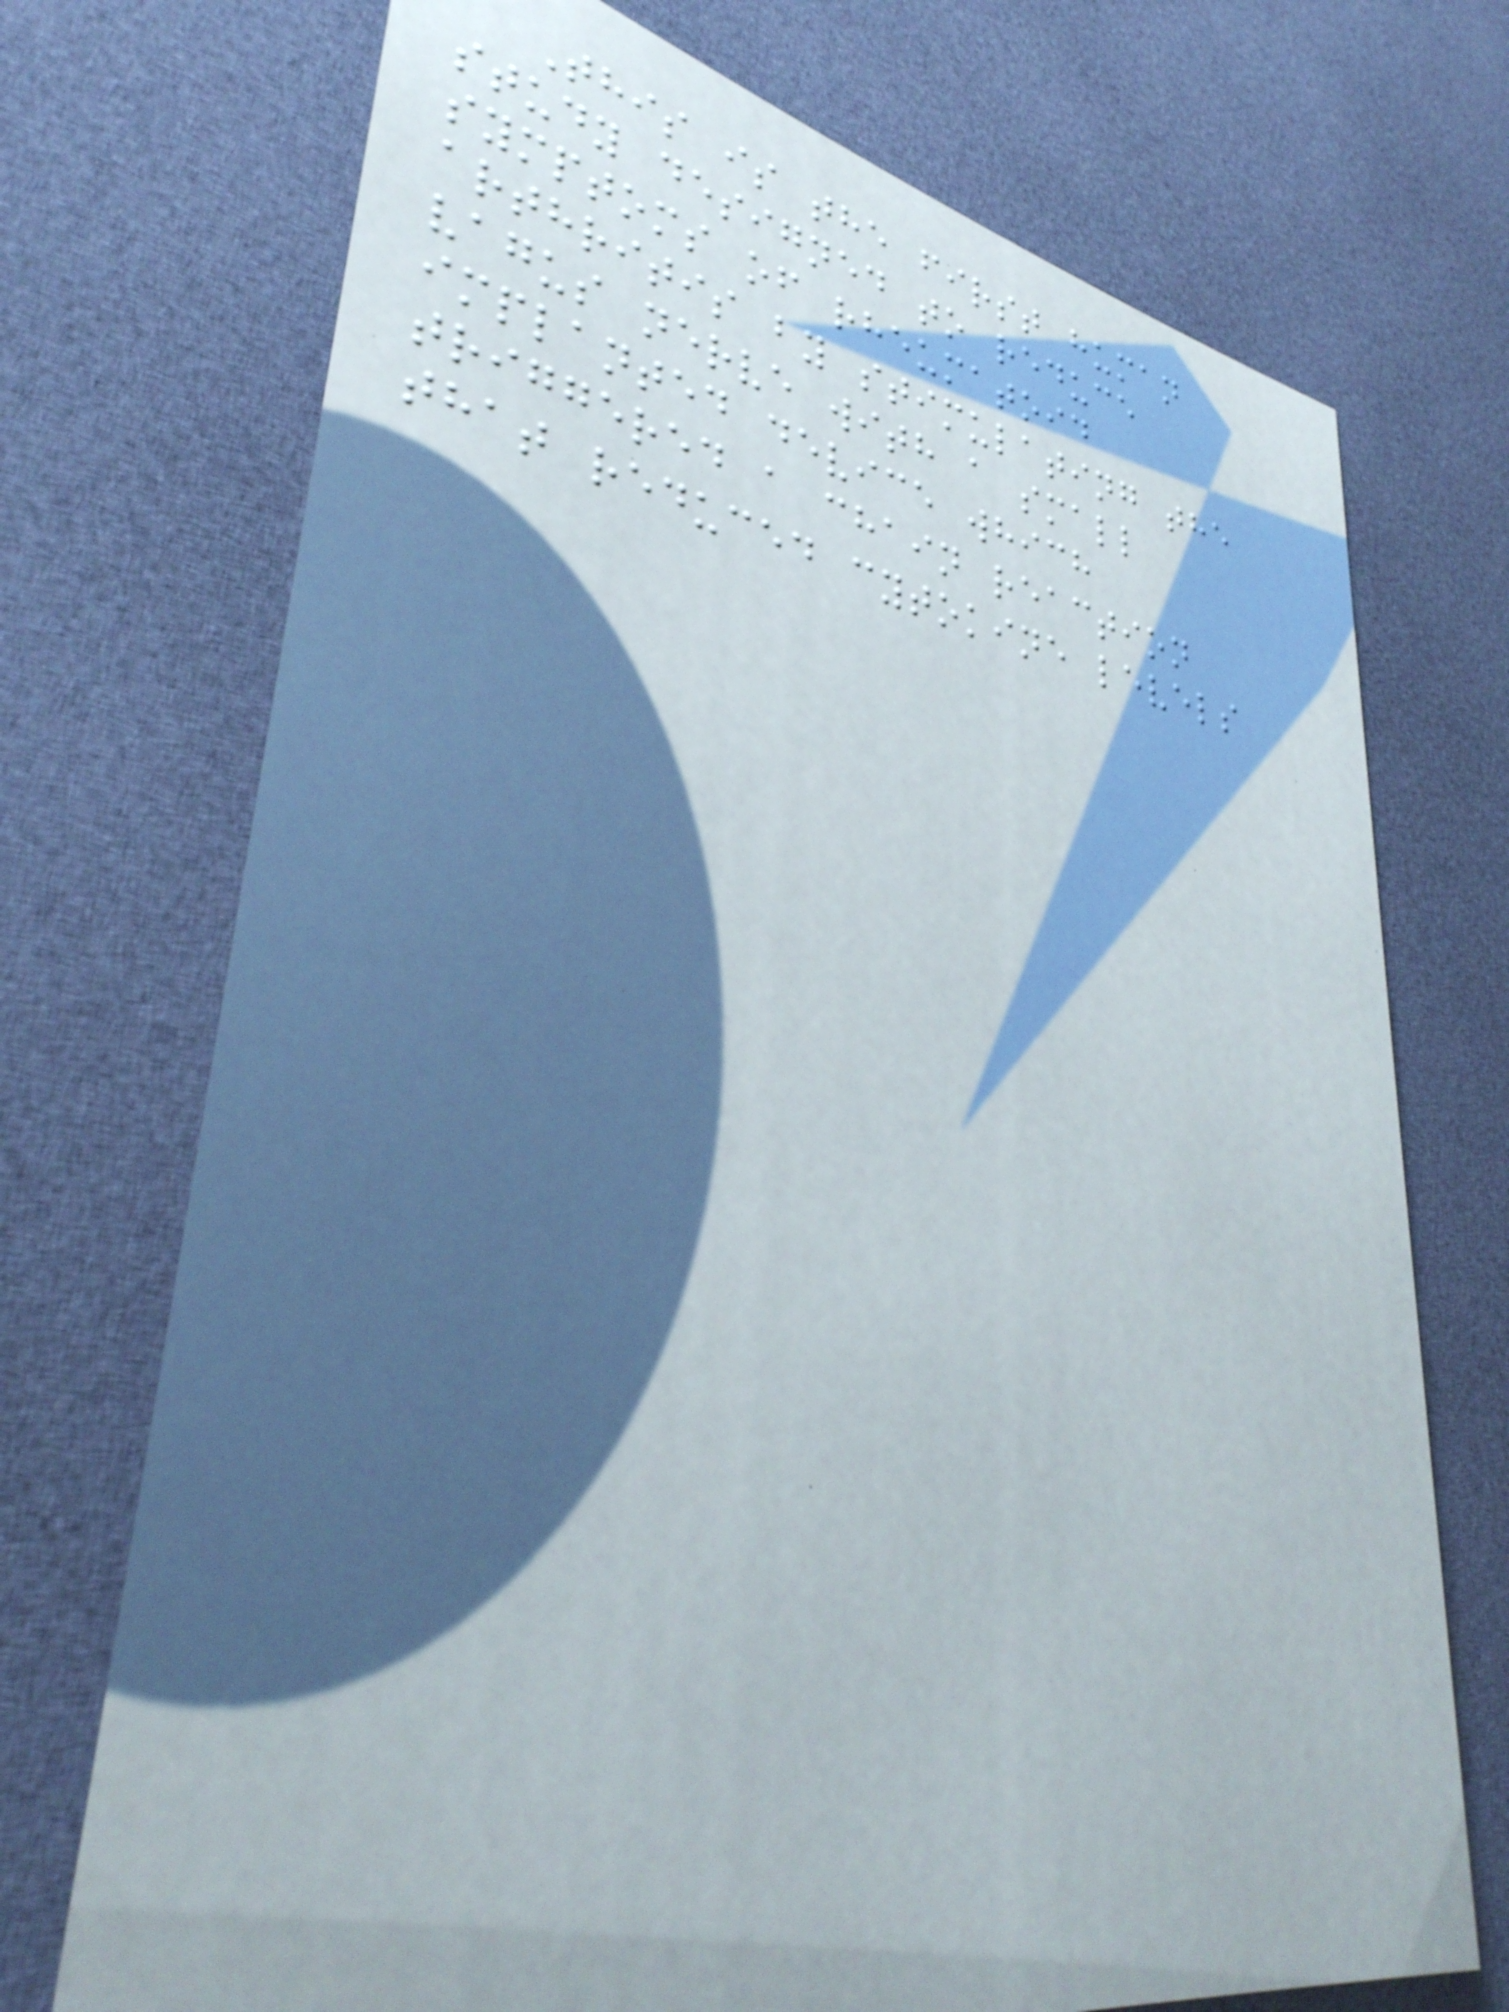This is the first human
study designed to reduce
symptoms of rheumatoid
arthritis by stimulating the
vagus nerve with a small
implanted device which
triggered a chain reaction
that reduced cytokine levels
